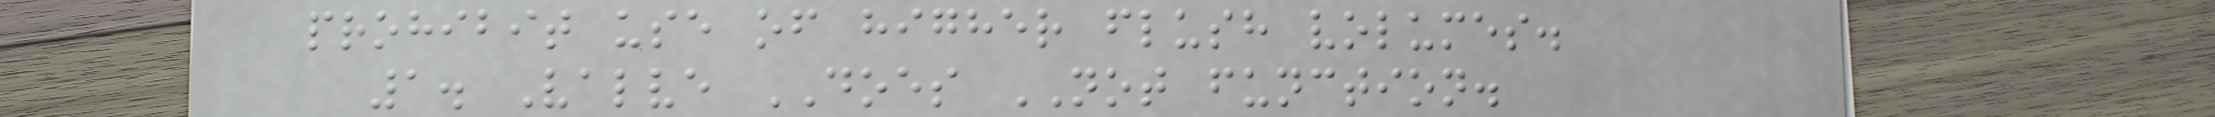prohibit use of higher flush volumes.
1. Valve DOES NOT function.
